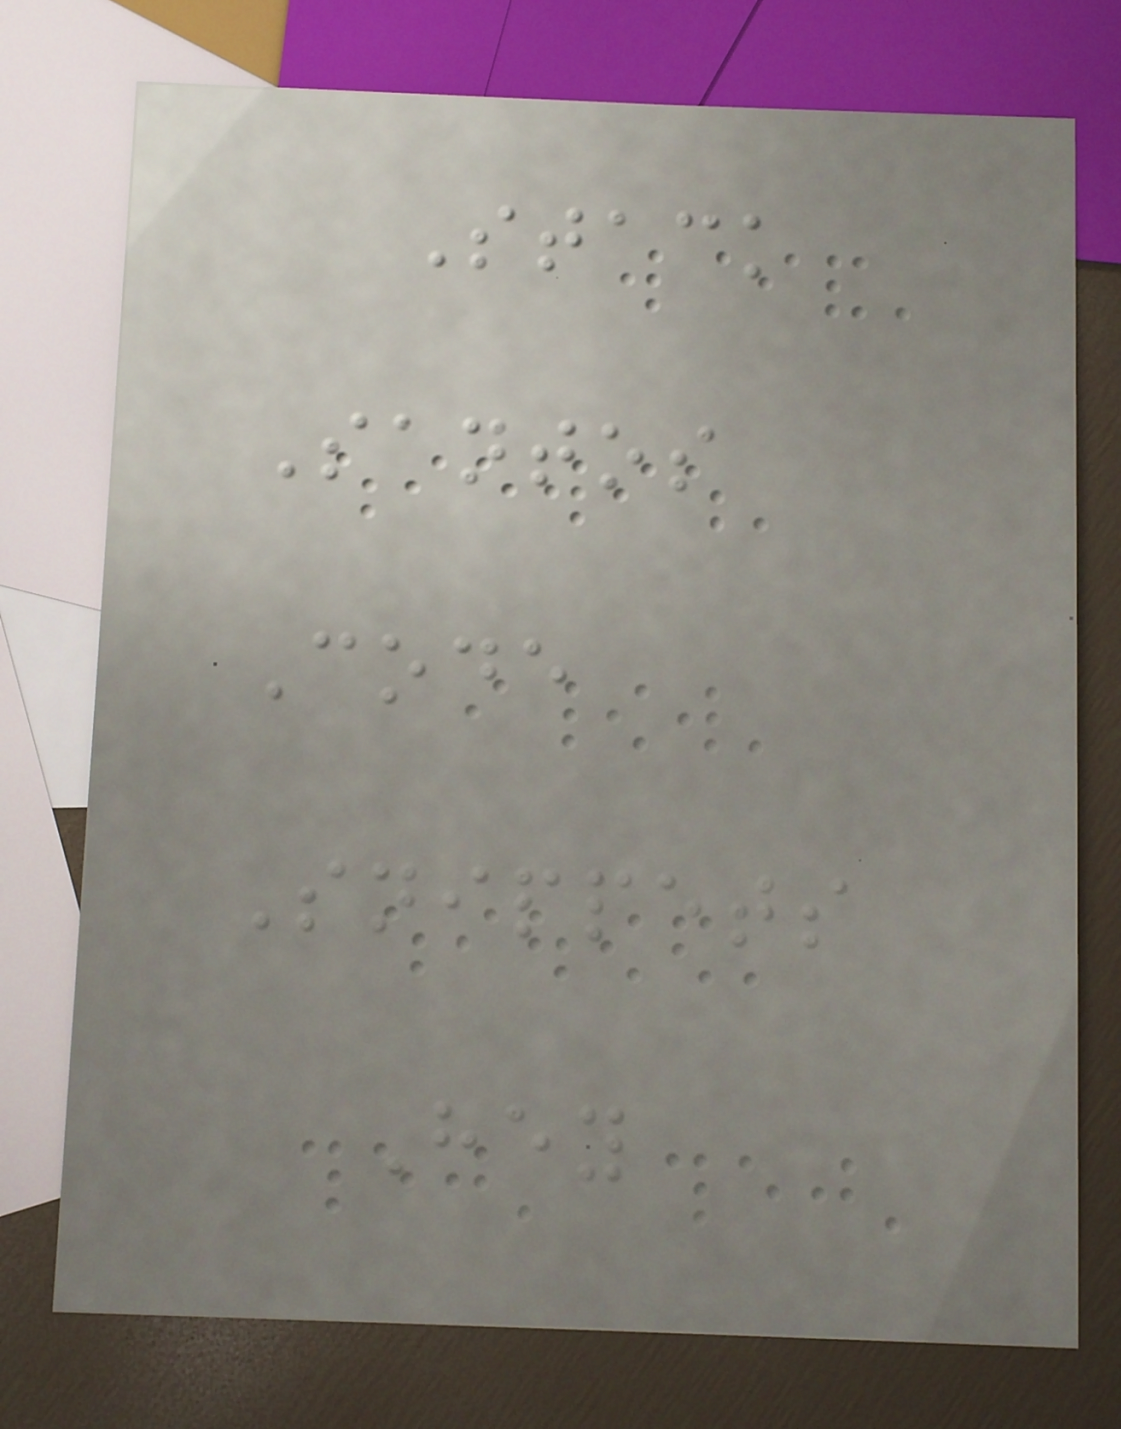Stack
Santos
Code
Snippets
Hey
